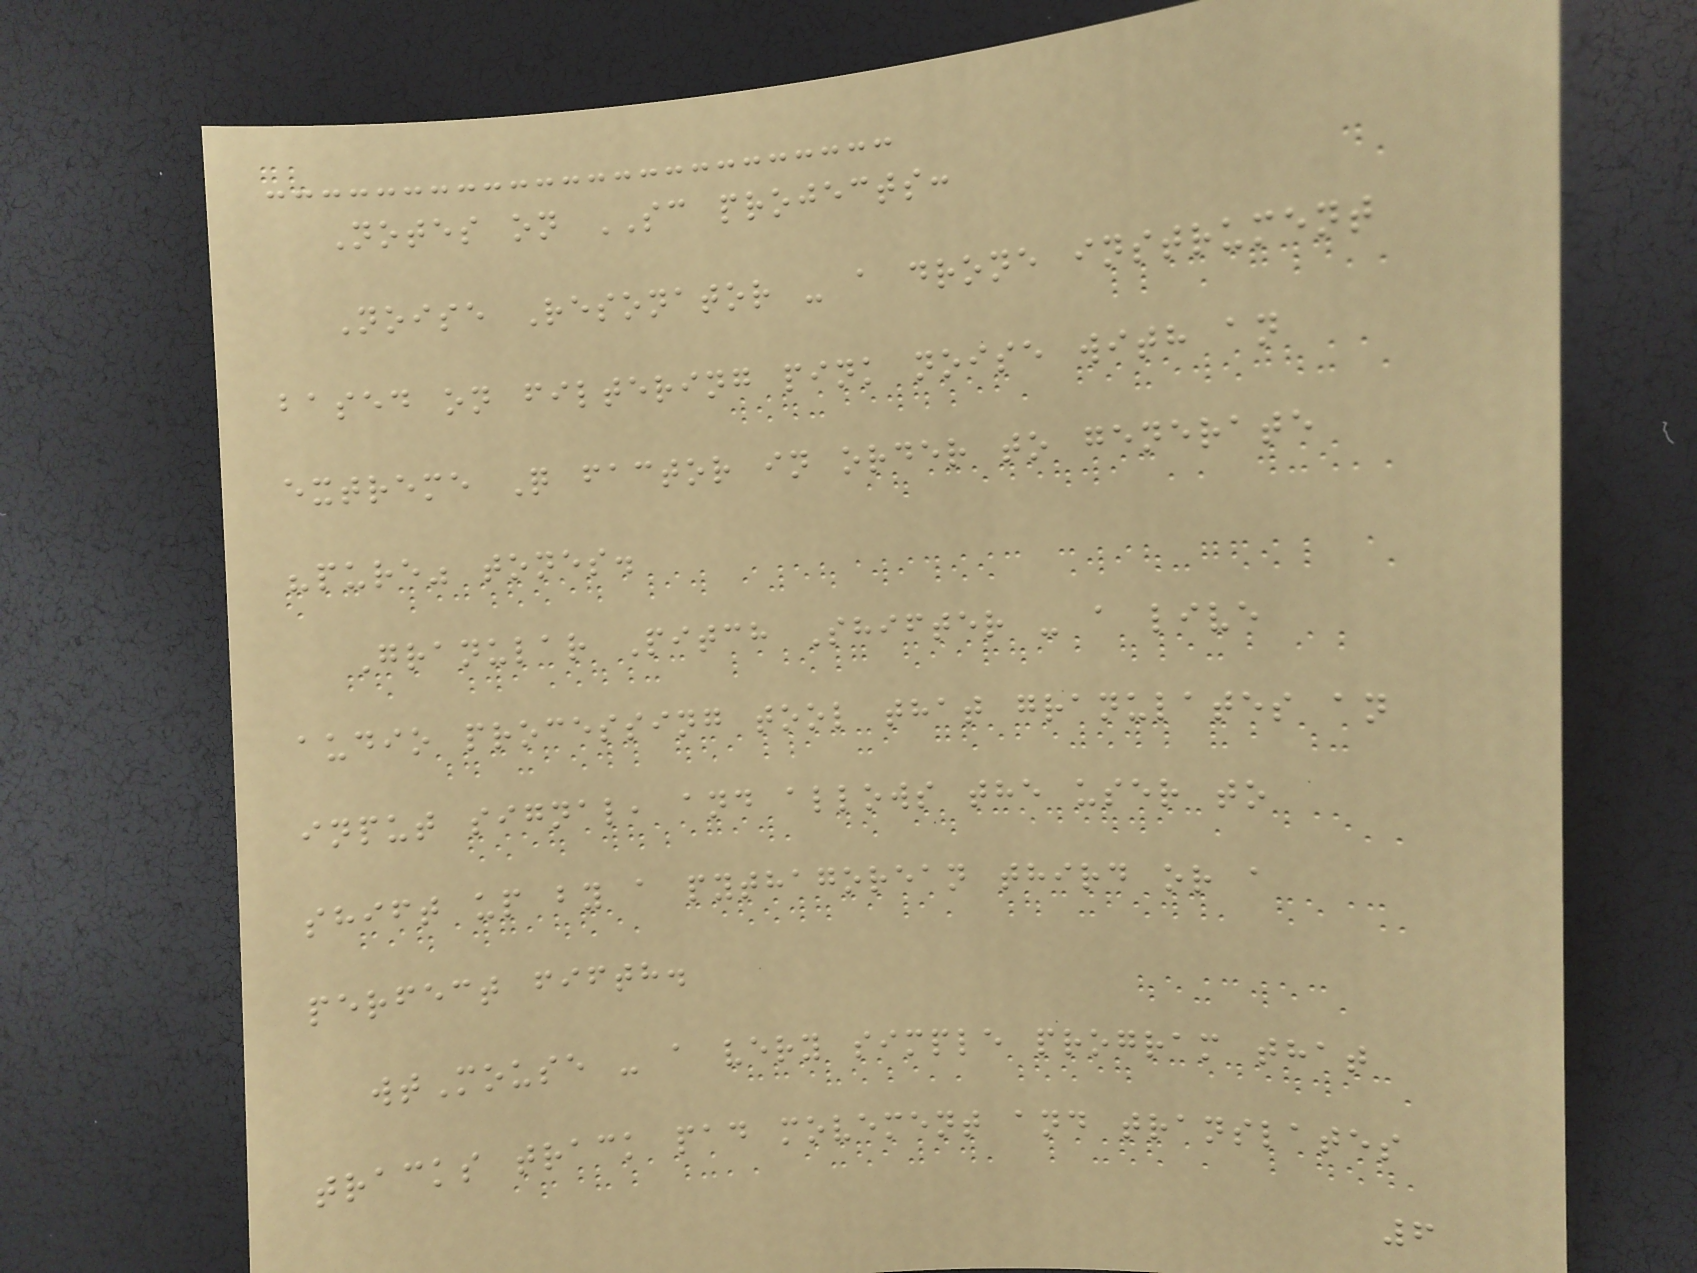Notes on SC projects:
Noise Resonator - a drone instrument
based on filtering pink noise with an
extreme Q factor in order to generate
"pure" tones.
Granular Pitch Shifter - a live
audio processing tool that granulates an
input signal, and allows the user to
shift up by a pythagorean third or a
perfect fifth.
wtMouse - a very simple program that
tracks track pad movement and translates
6
